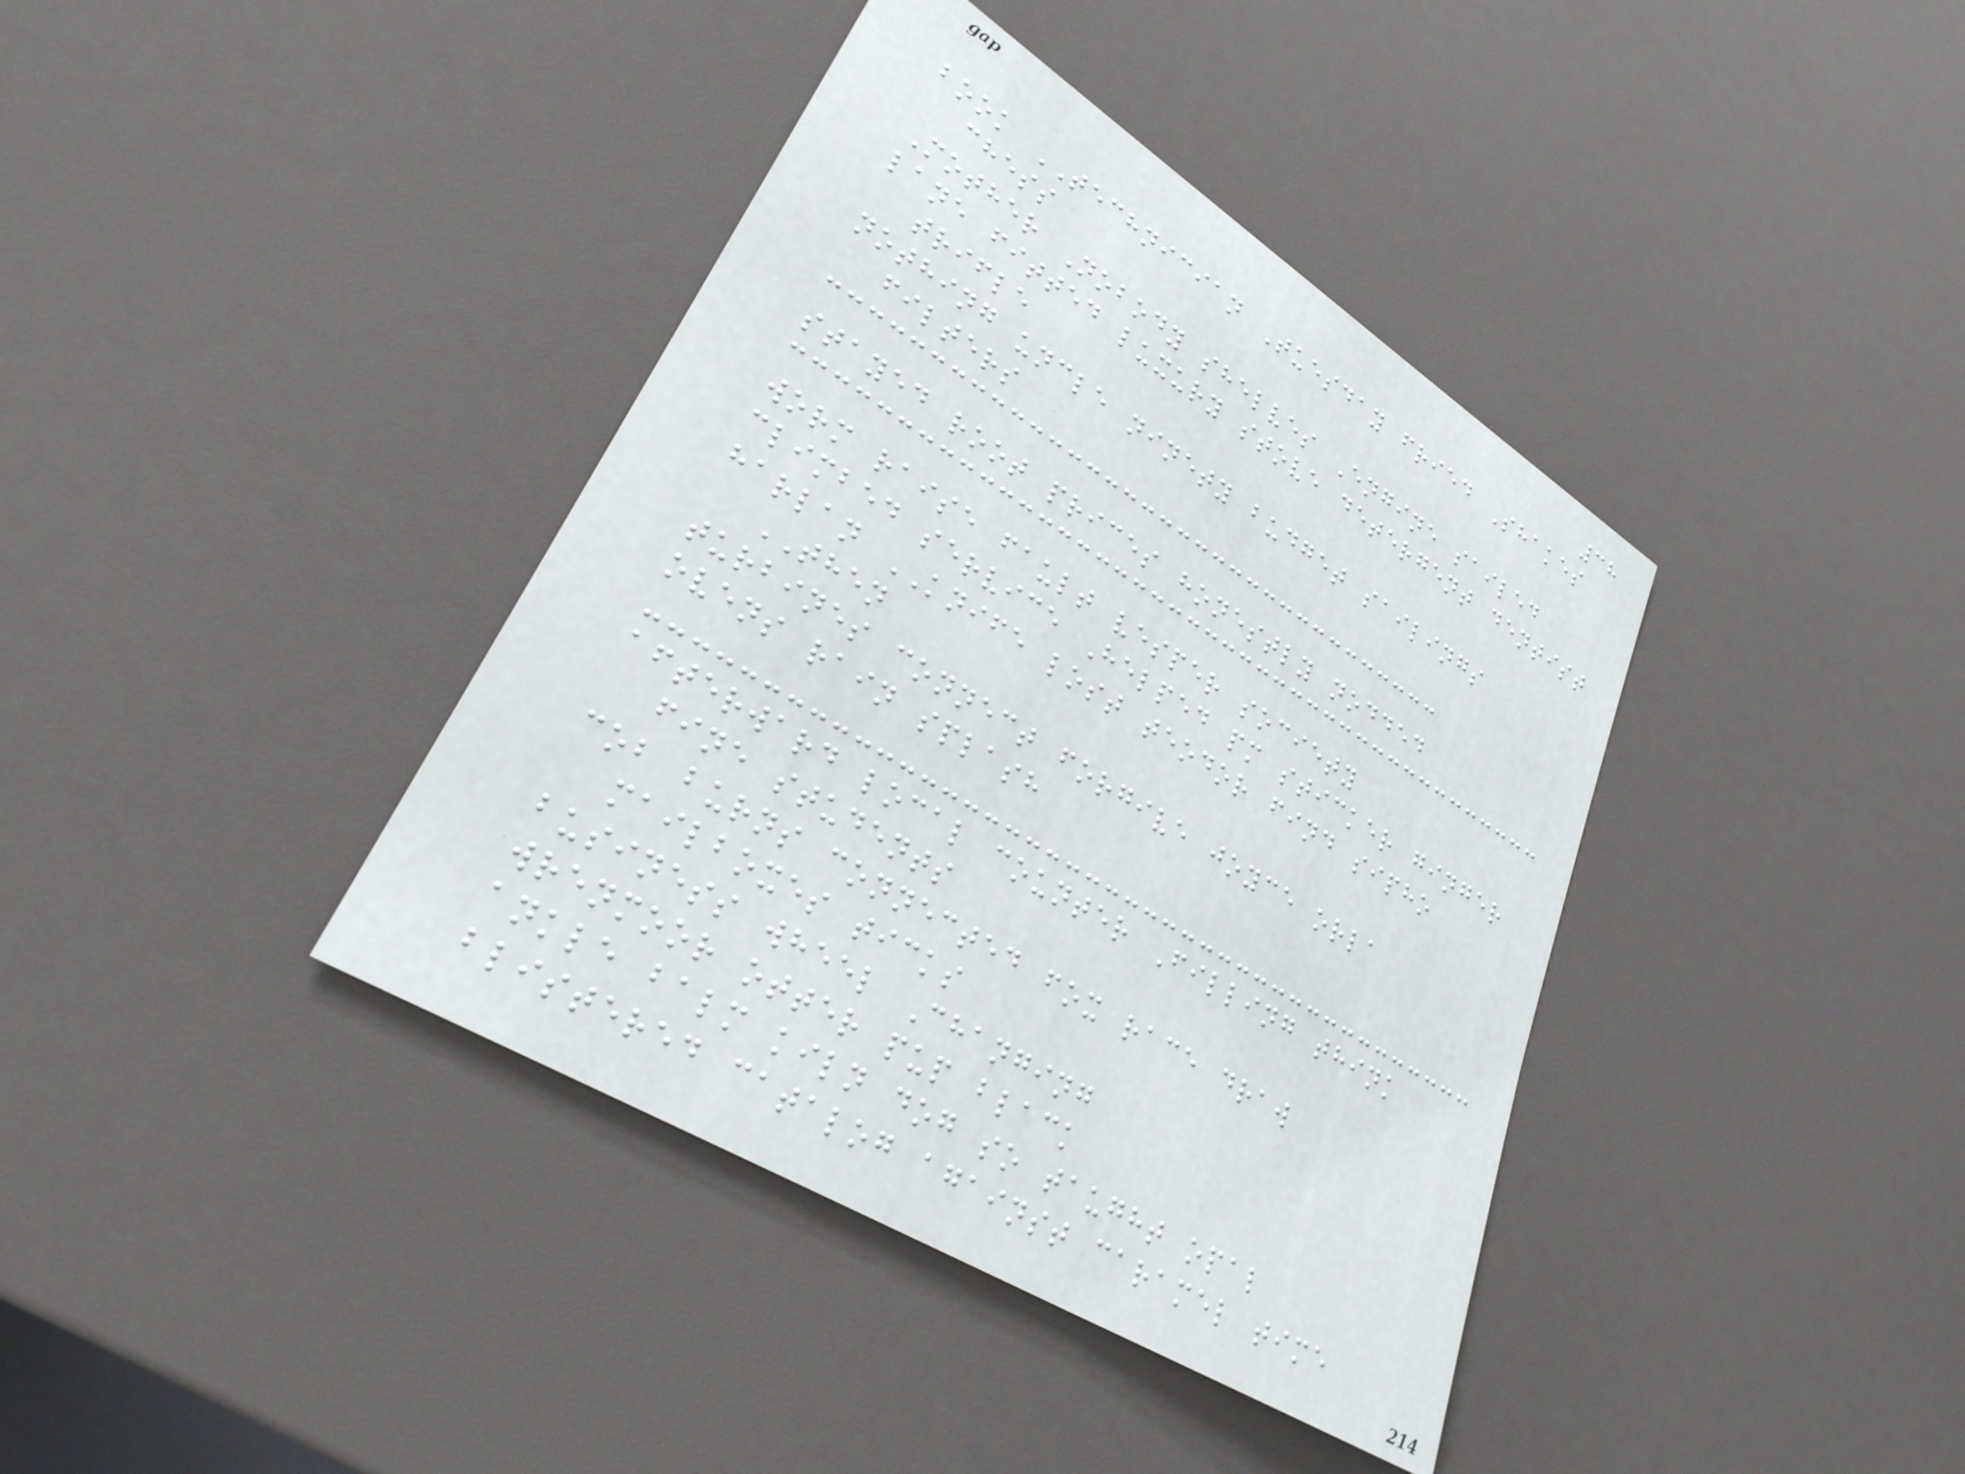38
book TECHNICIAN Tuesday fried Shakes
chess
Mother Nobody shelves Engine sailed
lane fitted luxury stove detergent dentist
trifle
nothing uncle ninety budget sailings
filters
stayed root prices honestly nodded
worm raise fault vesper society
climbed service Helped pm sticker ginger
harlan KNIFE lost teodor find sipho
THEN
turbines connect forgive joyce orla
ovens rain splash
afterward local counter Filling think
fine students
cob burns connected fox race draw
mailboxes ticks
business wheel Changing
wrenmoor otter pup black
ankle balm kiln dog so taught opal
blistered catalog against caramel time
